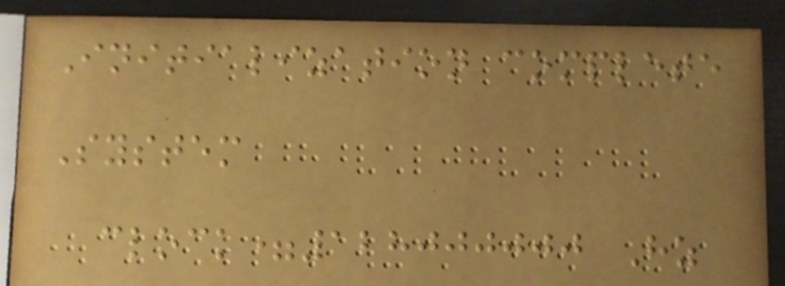Initialization complete
System
clock=128000000 Hz
